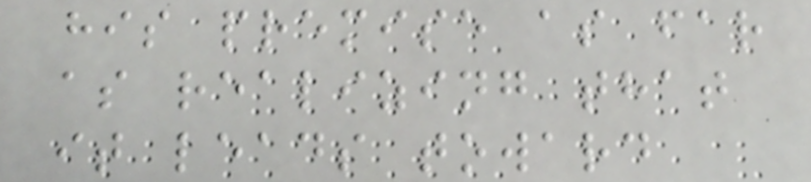his premise as far
as realizing that
it leads toward
